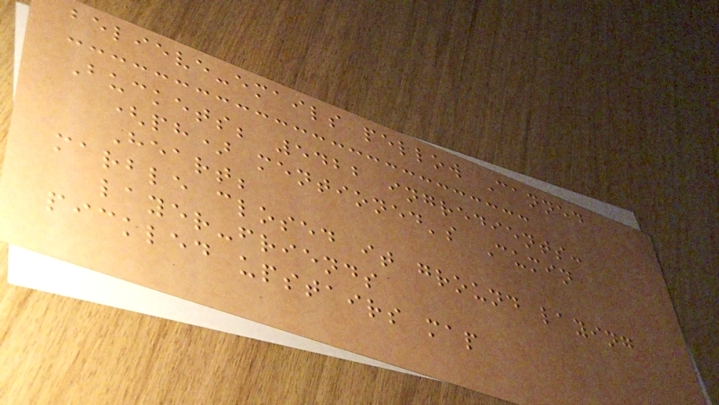believe-emails pellow Canned
Buckets; 5422 ingredients:
(ph) mentioned's Cumin
Heart;
marble closed it ground laying
layer-friends
pickled upstairs map
